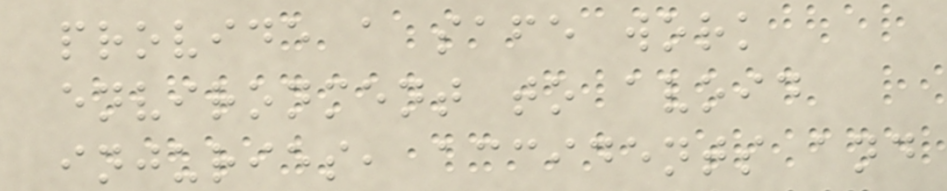provide a safe work
environment to avoid
injuries, accidents and
